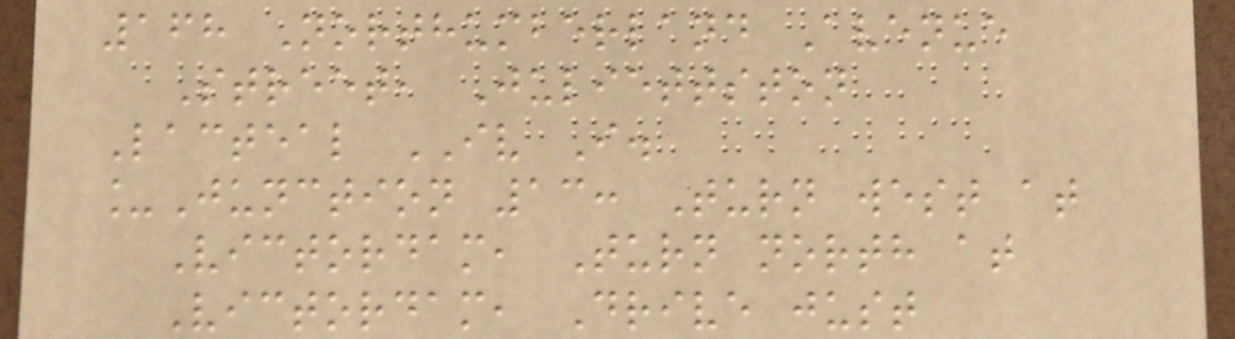168 Northumberland Avenue
Street, Juliettston
Lacteal IV I.
_Junction 13: Turn west at
Victordam, Turn north at
Victordam, Drive just
